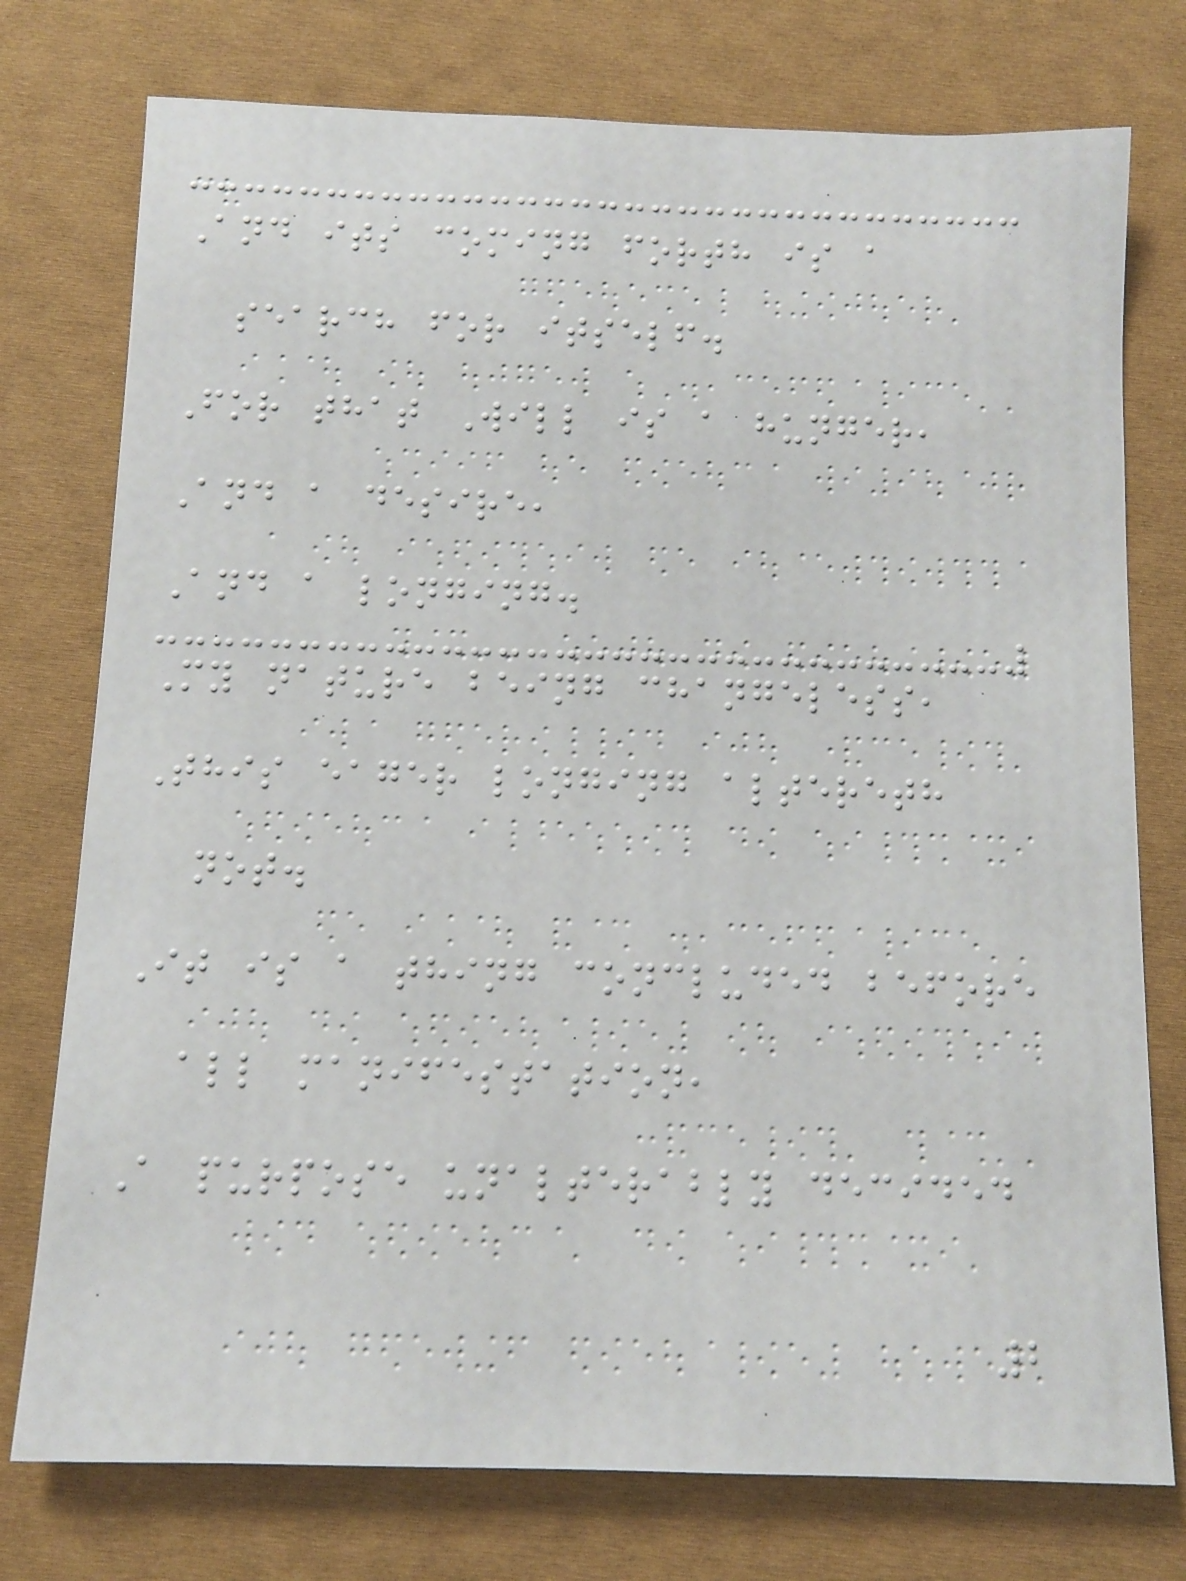And its coming forth is a
search for itself.
For that Will is a hunger,
And a desire,
And a longing.
My nature being changeless,
This eager longing altereth
not.
It is a thing concluded before
all manifestation,
A purpose unalterably decided
2
